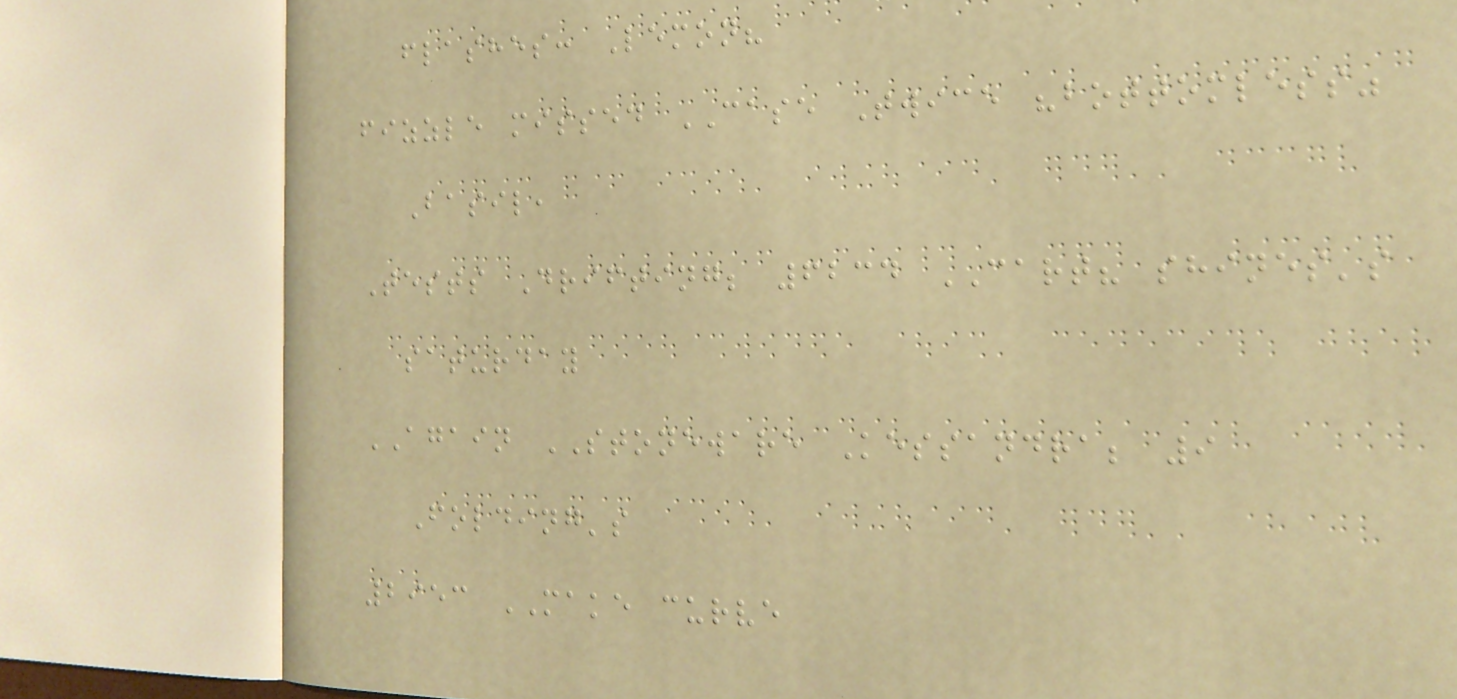flashes: Lemon?
fizzle missed CASE Twice "bottomless"
Basil,
Tests Drifting; 6234 CART? shines's
saturday
AGAIN STONEWARE Kessandra; 9
Folding's
2953 MAKE curve
